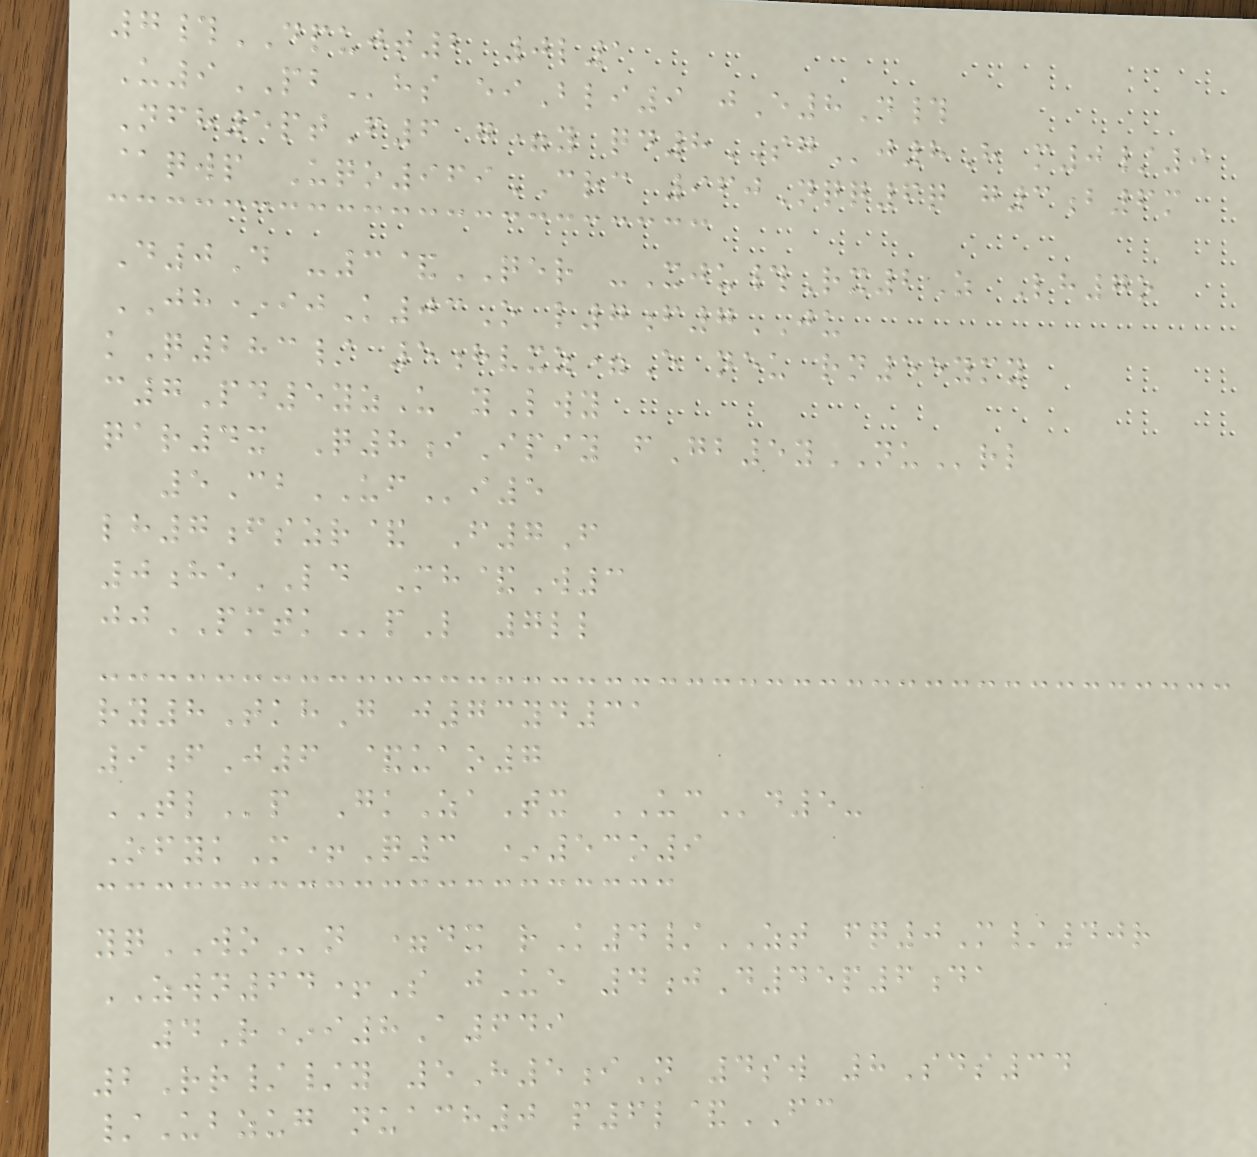7#DPUJT2 0l1
U9PBhs eiBli9 jE8N#
Nfh5ptF6 g=y qd8SGj8H m0/9
@qwp Uqo969CRC 960Nqq6q g3b6m
D0D -3&QER -Xju#Rx2Z Lh7o
JH*ijK03O l7f7JU
kQ283/ 5hvxz=E neu rn55ymy
c7Pd5yzU yLwy
qar4x Q8iIpiy fGb5yNUrl
5CbUFi5
lh7fszr& F7F
0heLD Mh&W3
jjPMTKpL 7ll
ry8TkhG j73yd31
9fJ6 &uao7
TLp GkZaTx UCd5-
OfykM+Q3 *53o9
yqWOn =dx rK4/ZT fq0M/40r
ZWN64+S jUe 4jD45p6da
4R*i8A649
2Rr//y 5H5iN 4sw 8Sds34
/Ubzug nuach0 p6l&FC
